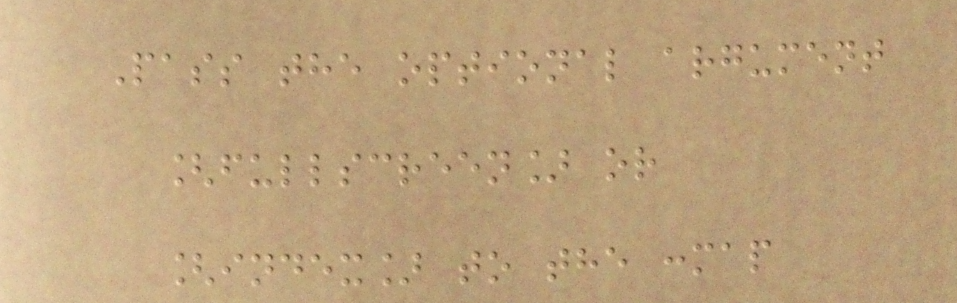Pass the optional argument
[fullscreen] or
[index] to the :map
